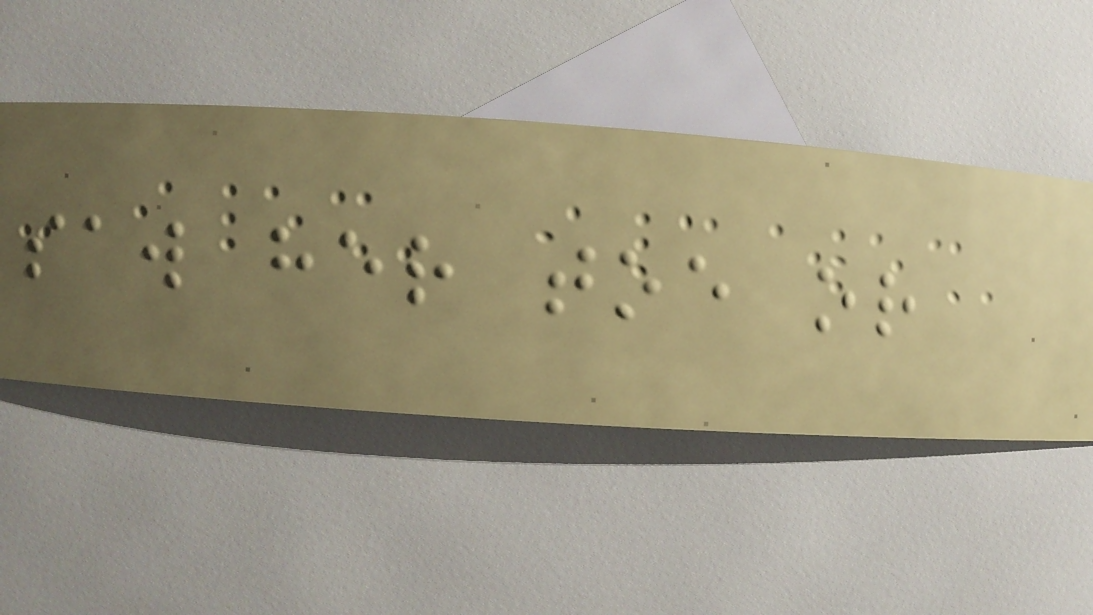saw her toe or
